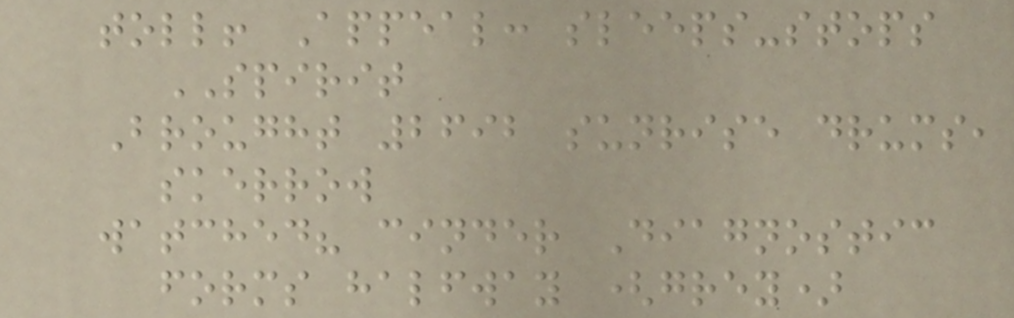toll! Appeal: sleeps-stops
SPIRIT
Brought 2692 sunrise drums,
skerrow
watched? cinder Diagnostic
forms halfway (grey)
